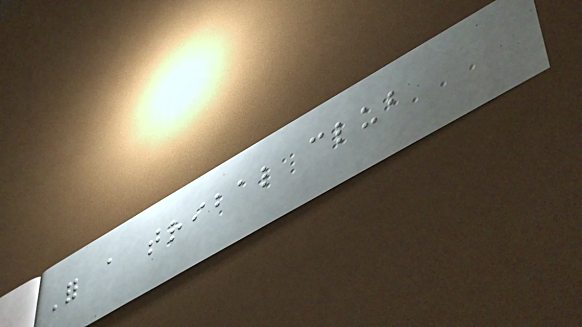For a tribal club
